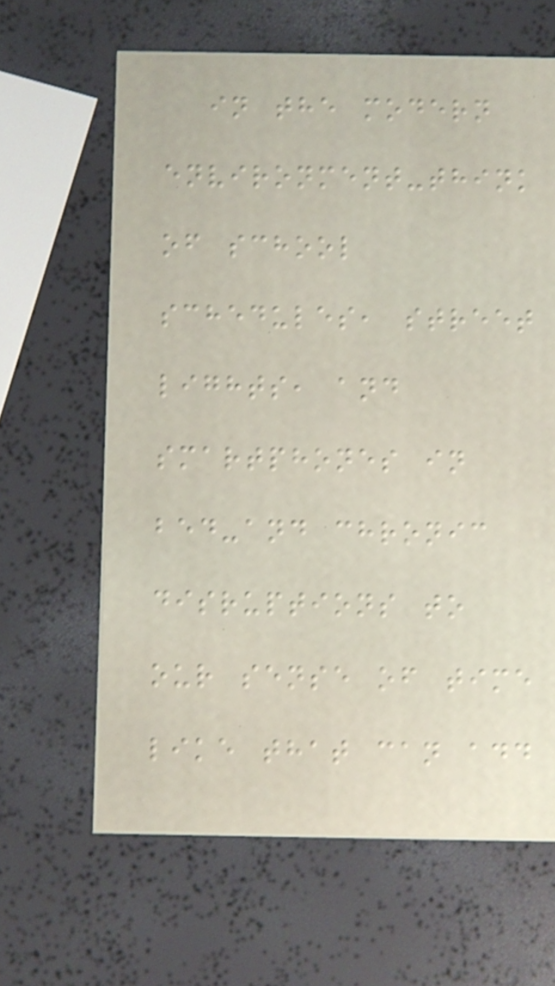in the modern
environment-think
of school
schedules, street
lights, and
smartphones in
bed-and chronic
disruptions to
our sense of time
like that can add
